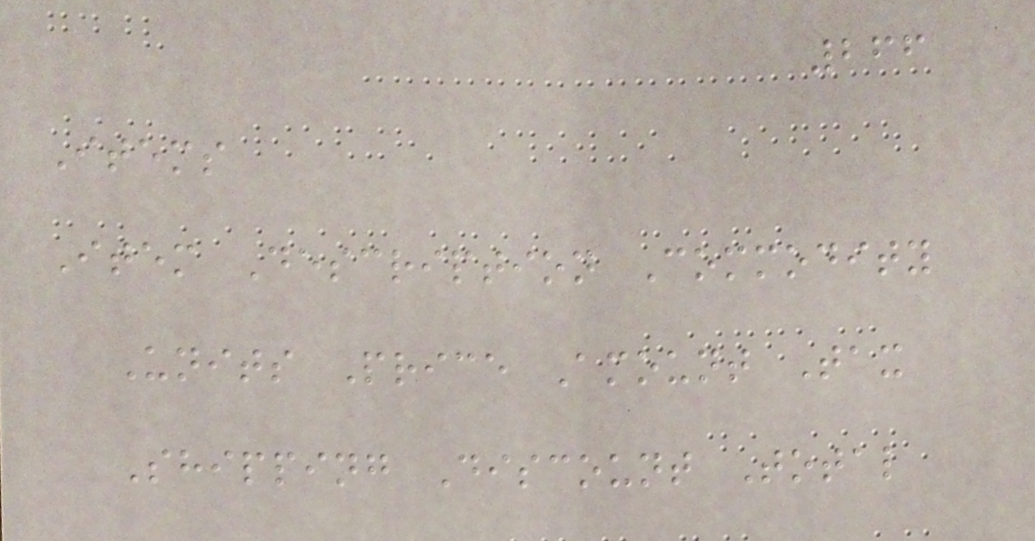266
Items
Item Description Commodity
Units Price Amount Tax
Shipping Discount Total
